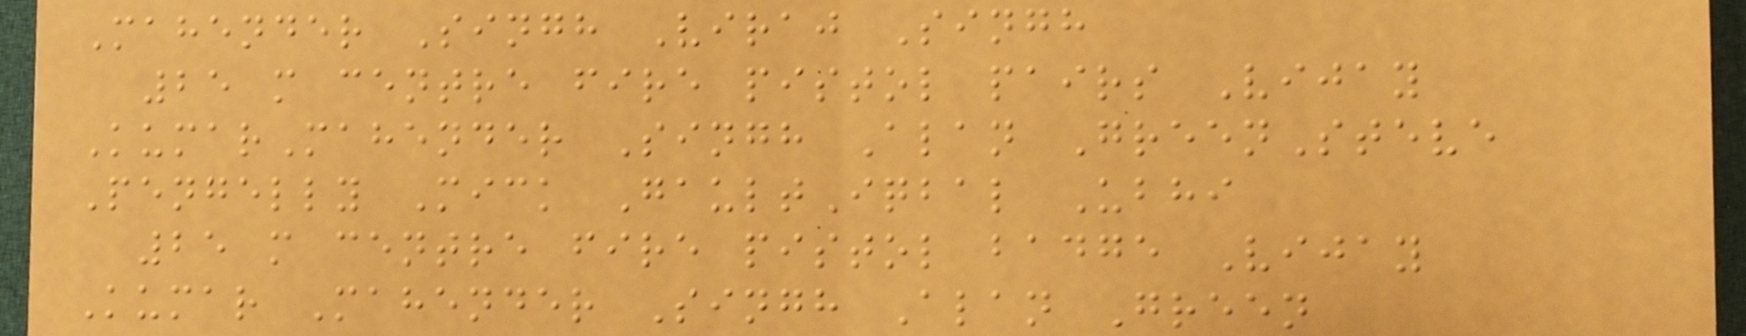Mahender Singh Viraj Singh
25 m centre fire pistol pairs Vijay
KumarMahender Singh Alan GreenSteve
Pengelly Mick GaultIqbal Ubhi
25 m centre fire pistol badge Vijay
Kumar Mahender Singh Alan Green
